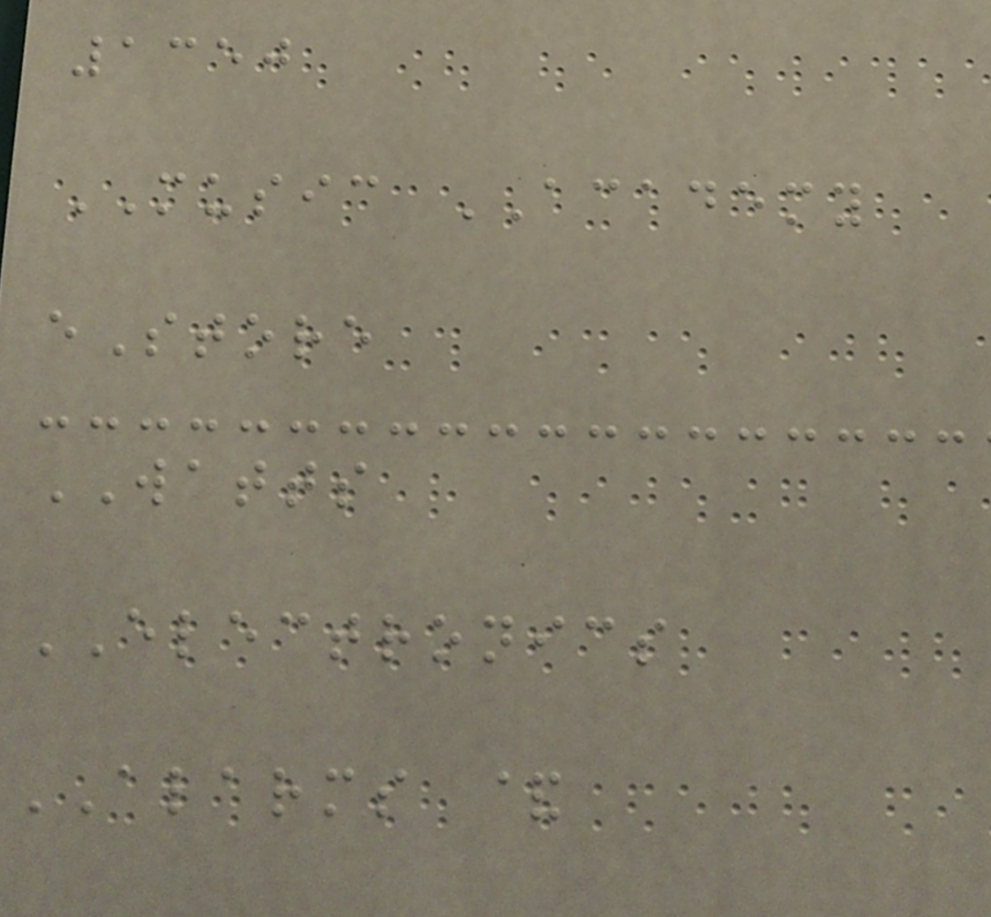1350
MUSIC ACADEMY
eStore
WATTS
ELECTRONICS
ALARMS &
